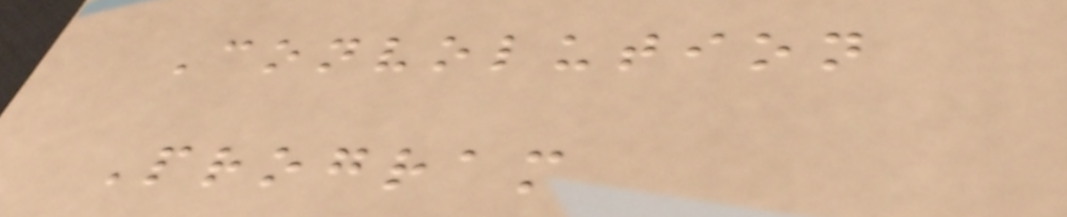Convolution
Program
